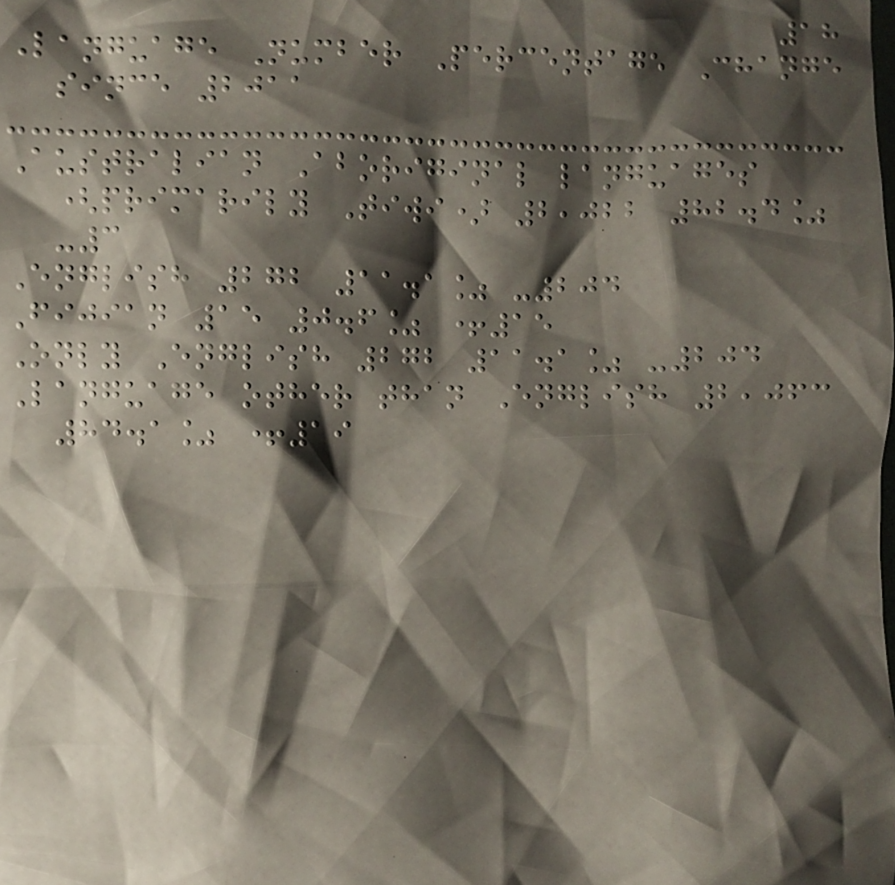18
Language Number Percentage Change
since 2011
Australian Aboriginal languages
(primarily Tiwi) 2,022 82.4%
-3
English 272 11.1% -204
Fijian 15 0.6% +15
Only English 272 11.1% -204
Language other than English 2,063
84.1% +19
